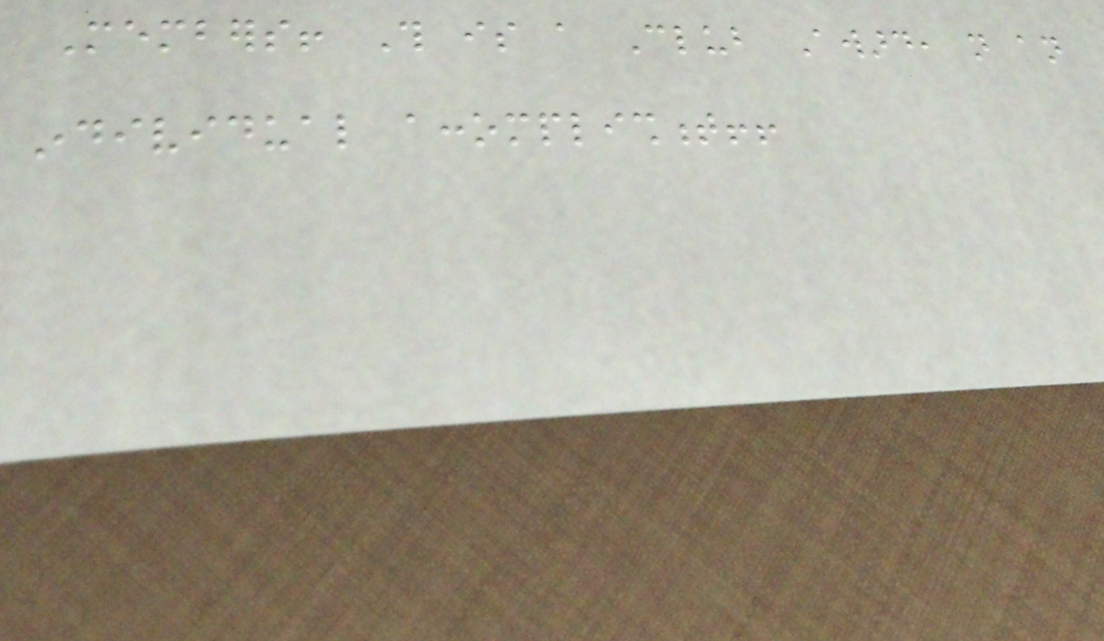Members! This is a Club Award, not an
individual accomplishment!!
